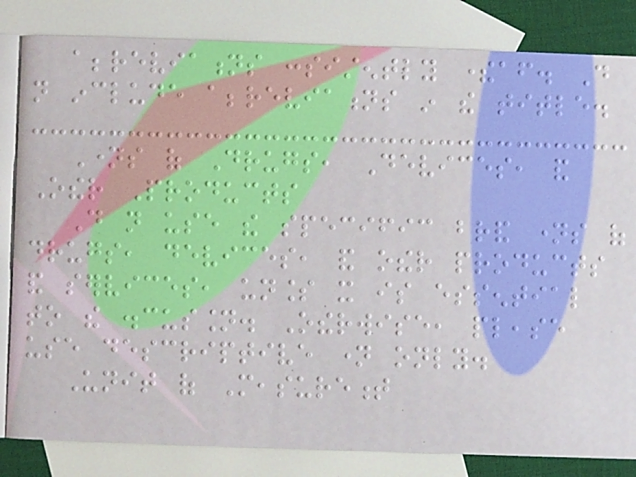abbreviations consistently thereafter. Do
not include abbreviations in the title.
Names of Drugs, Devices, and
Other Products
Do not use the specific brand names of
drugs, devices, and other products
and services, unless it is essential
to the discussion. Otherwise, please
use descriptive name only.
Unit of Measurement
